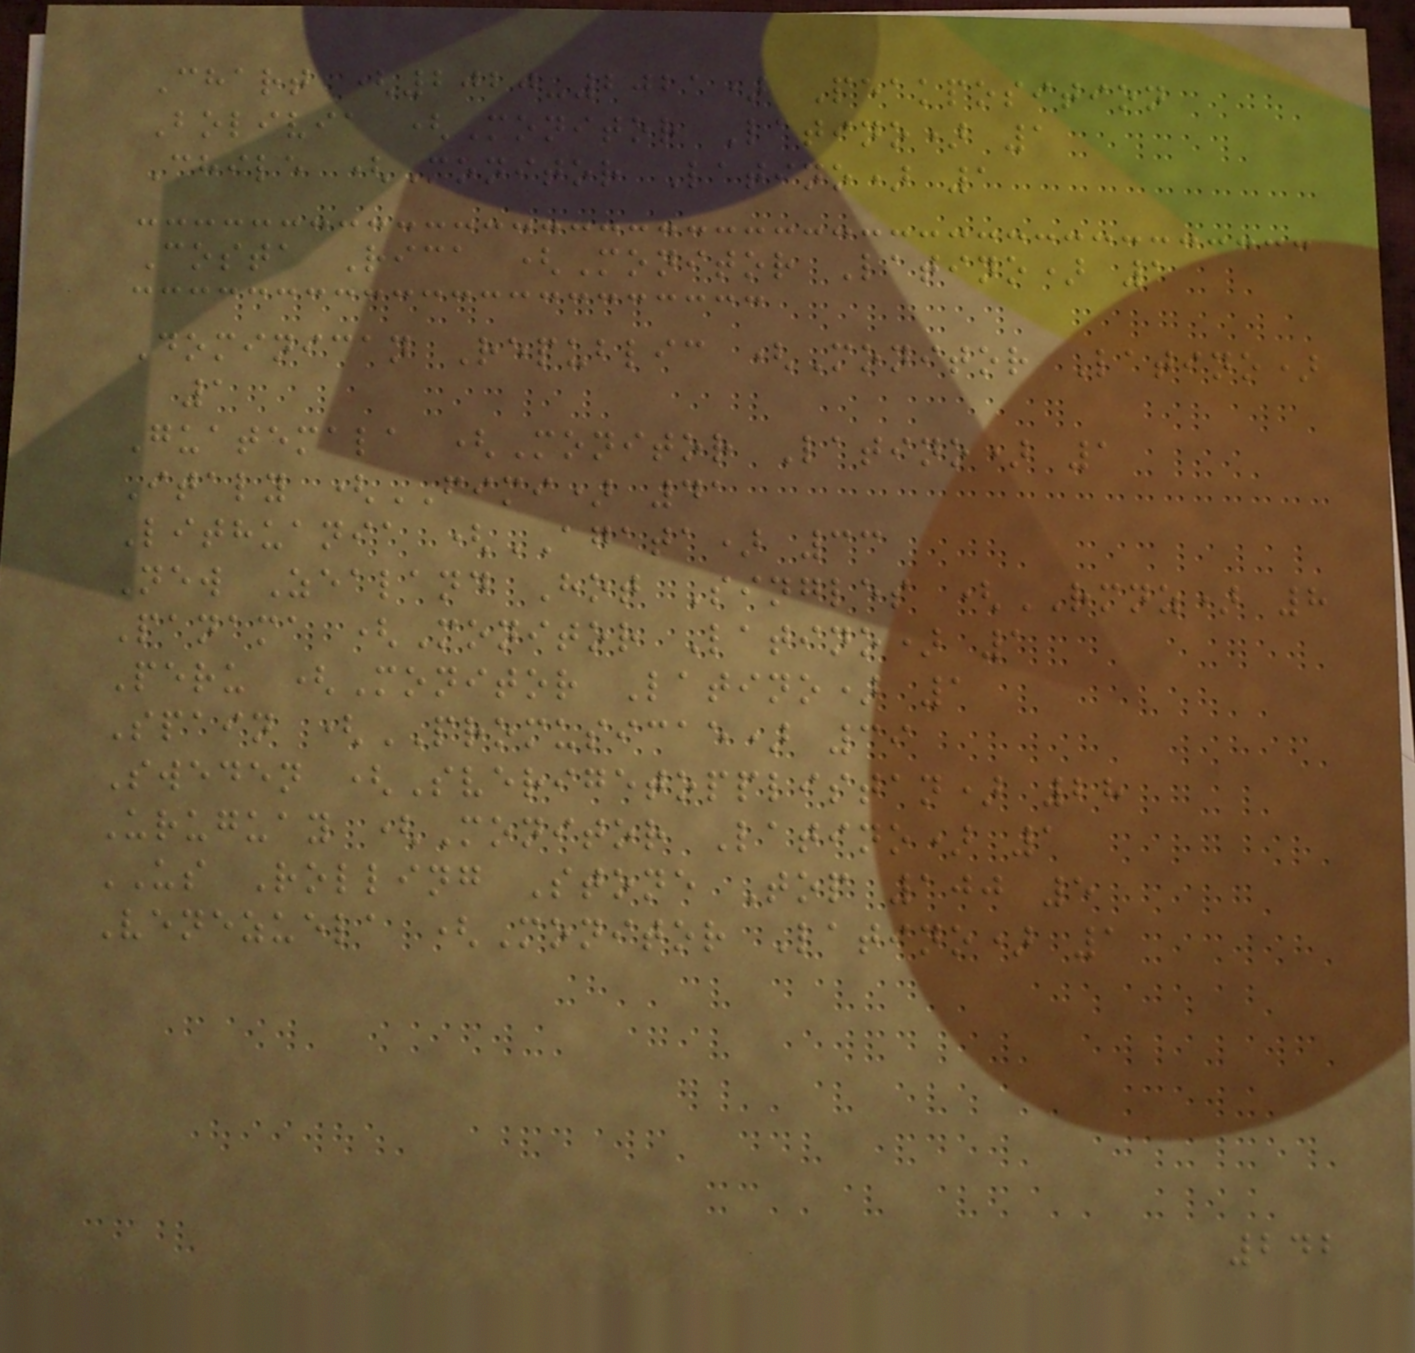Chart (2020-2021) Peakposition
Bolivia (Monitor Latino) 1
Chile (Monitor Latino) 1
Costa Rica (Monitor Latino) 1
Dominican Republic (Monitor Latino)
1
Guatemala (Monitor Latino) 1
Italy (FIMI) 41
Lithuania (AGATA) 33
New Zealand Hot Singles (RMNZ) 8
Panama (Monitor Latino) 1
Peru (Monitor Latino) 1
Spain (PROMUSICAE) 39
Sweden (Sverigetopplistan) 28
Uruguay (Monitor Latino) 1
US Rolling Stone Top 100 5
Venezuela (Monitor Latino) 1
242
